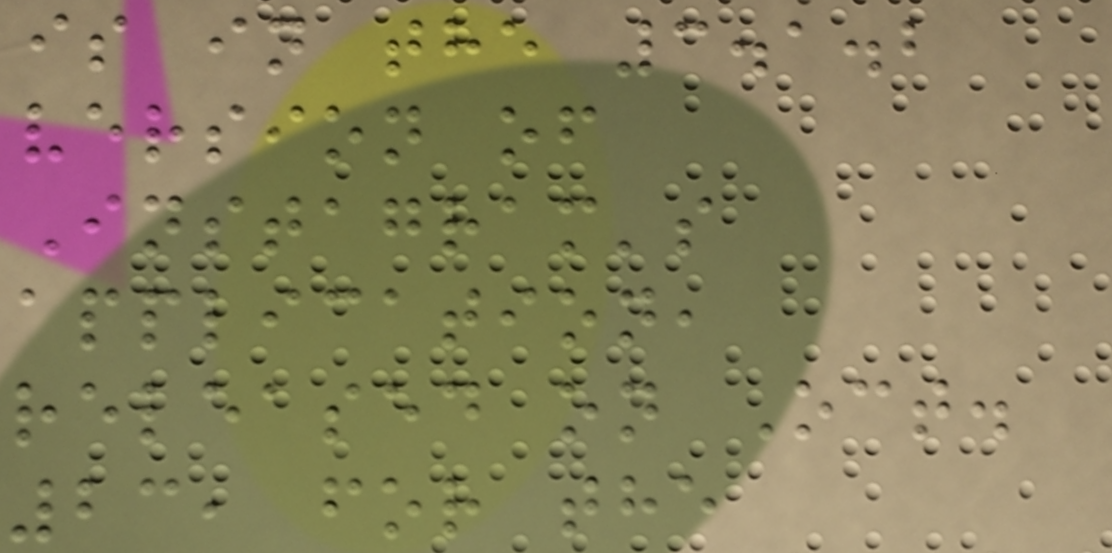is in the 3.1.2
version of
Instagram's
application,
released on Oct.
23, for the
